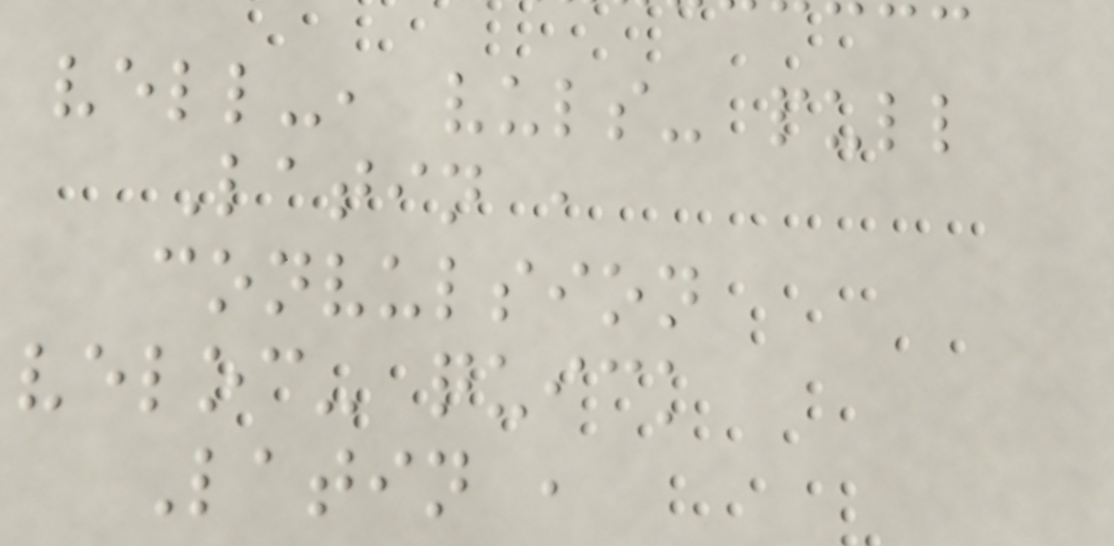vell-, vuls- pull
Latin ,
convulsion
veloc- quick
Latin ,
